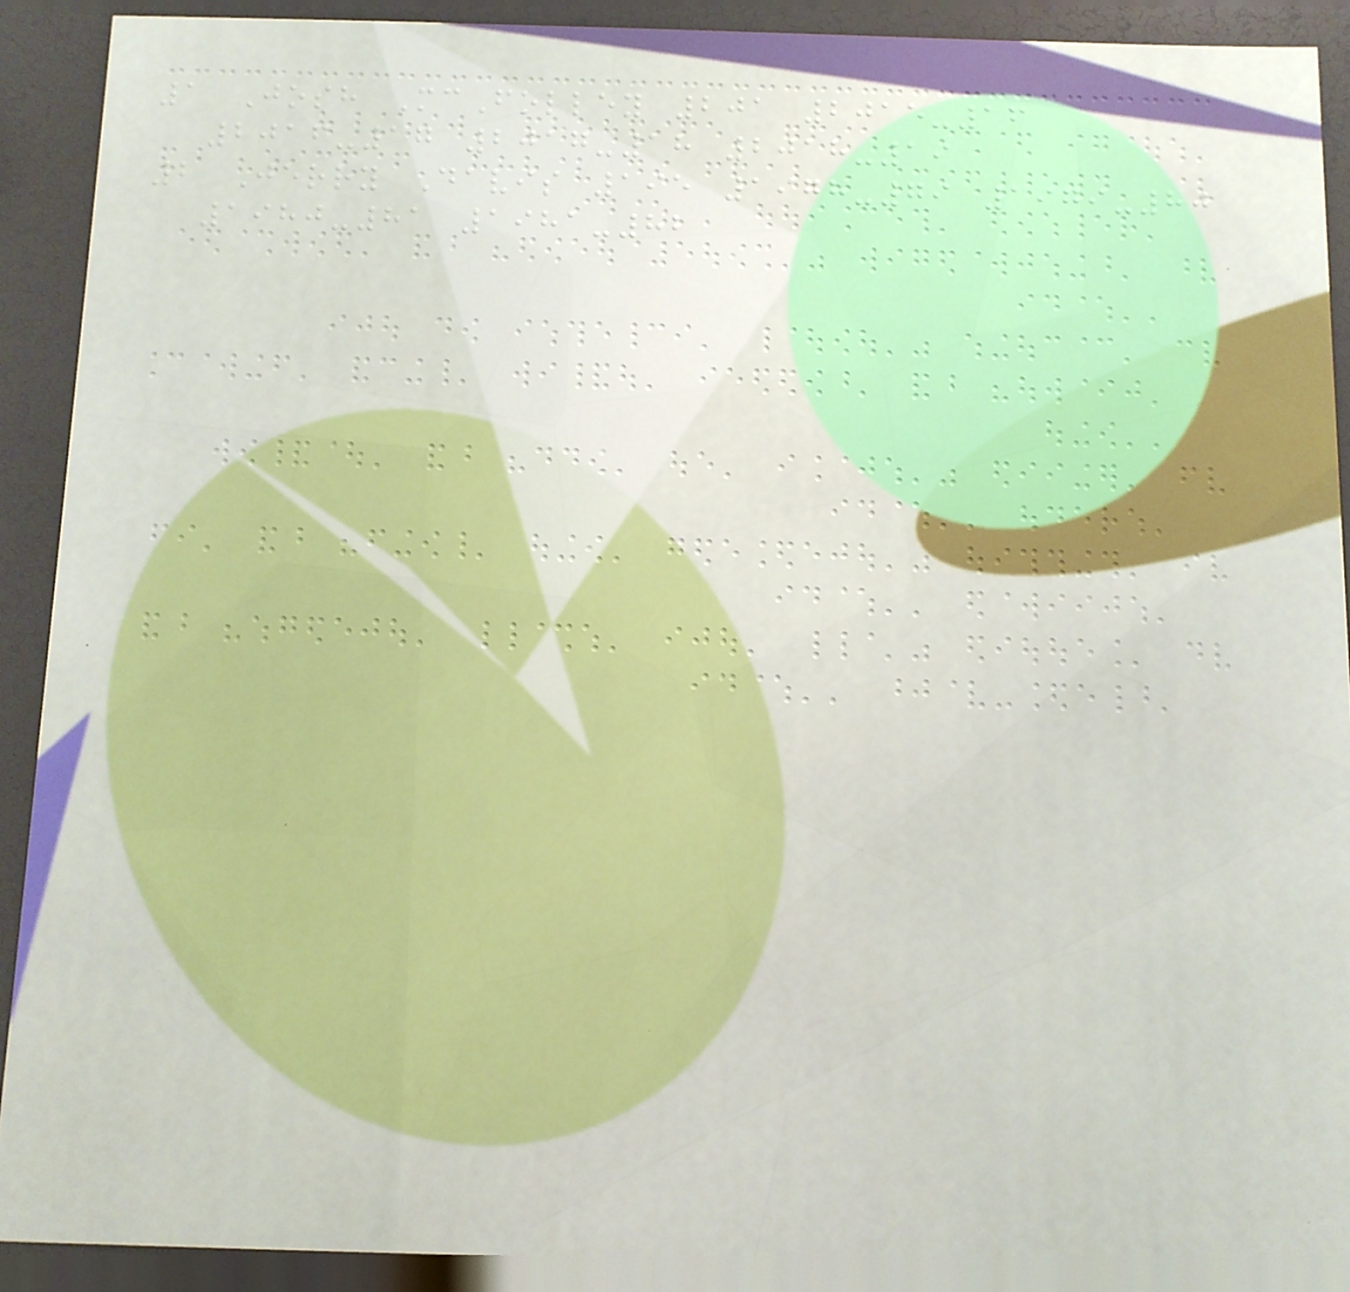1 Josh McFolley 201 2015-16
2016-17 2017-18 2018-19
2 Jerry Davis 195 1978-79 1979-80
1980-81 1981-82
